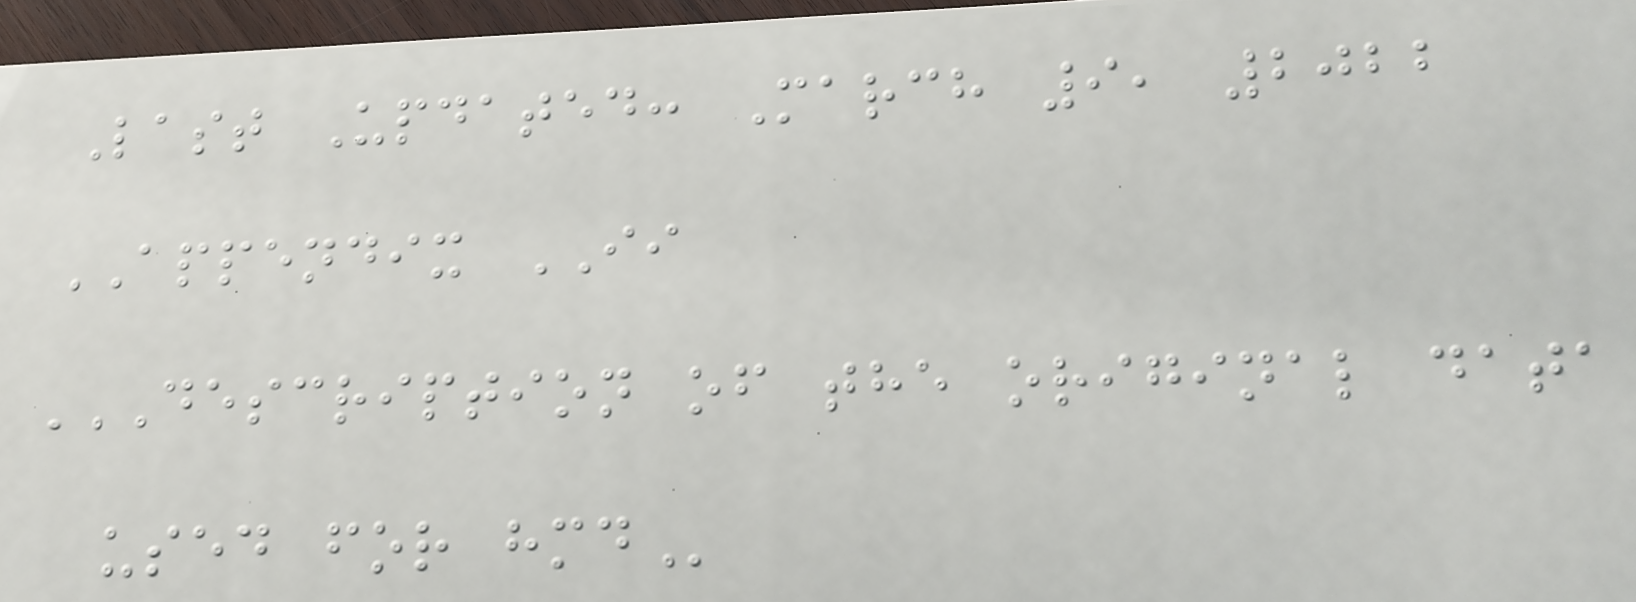Last Updated: March 9, 2022
APPENDIX II
DESCRIPTION OF THE ORIGINAL DATA
USED FOR HMD
